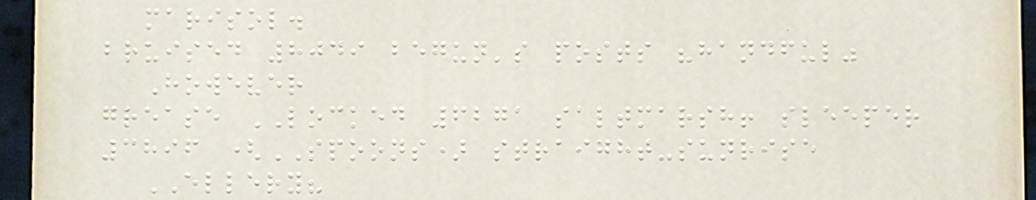marisol.
bruised 8049 begun's posts "handful"
However
grease LOCKED 6271 saltmarsh! sleeper
3896 (SPOONS) straight-sunrise
ELLERY?
